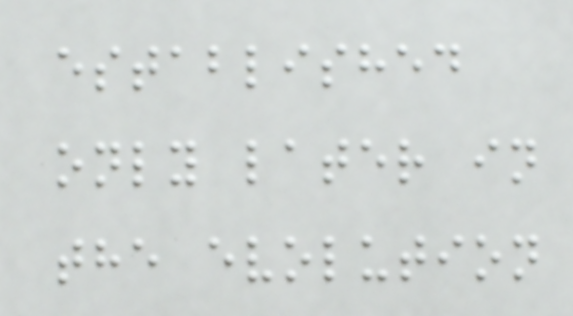established
only later in
the evolution
